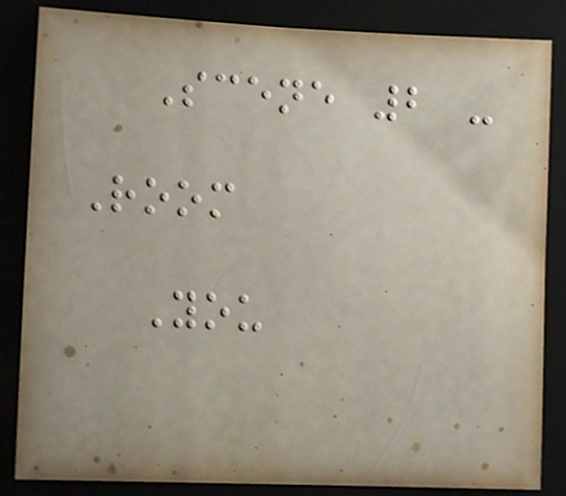Scene 2 -
Room
You
